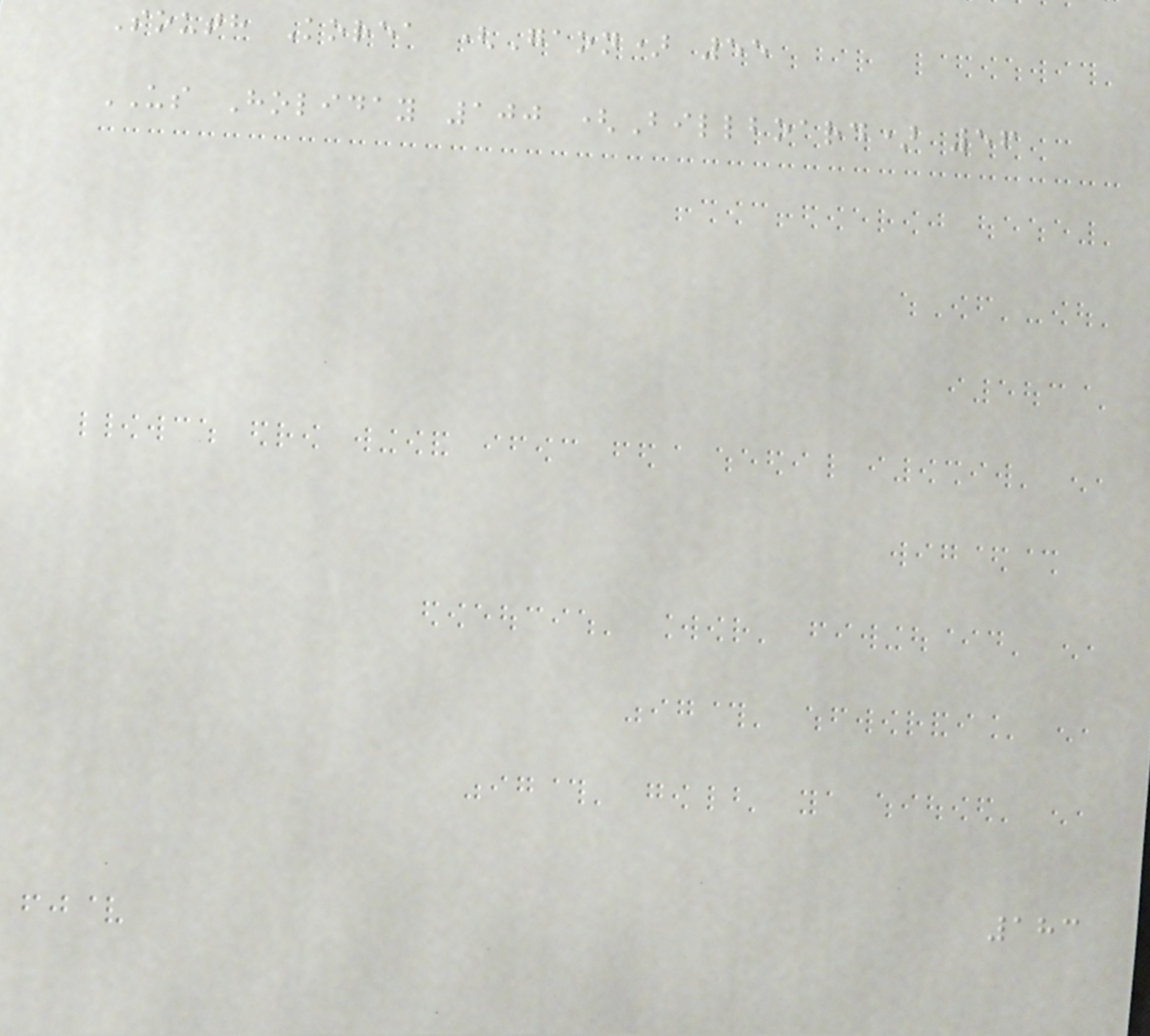South Korea (Gaon) 55
US Holiday 100 (Billboard) 56
183
